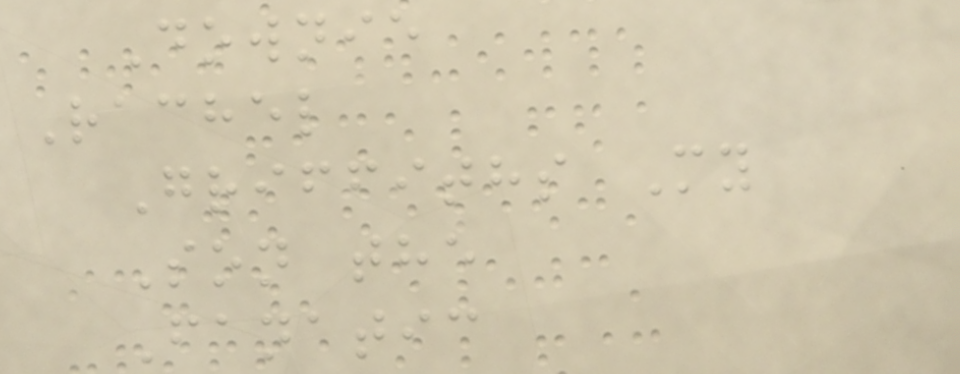Downie
Rachel
Griffiths My
Son the
Fanatic
